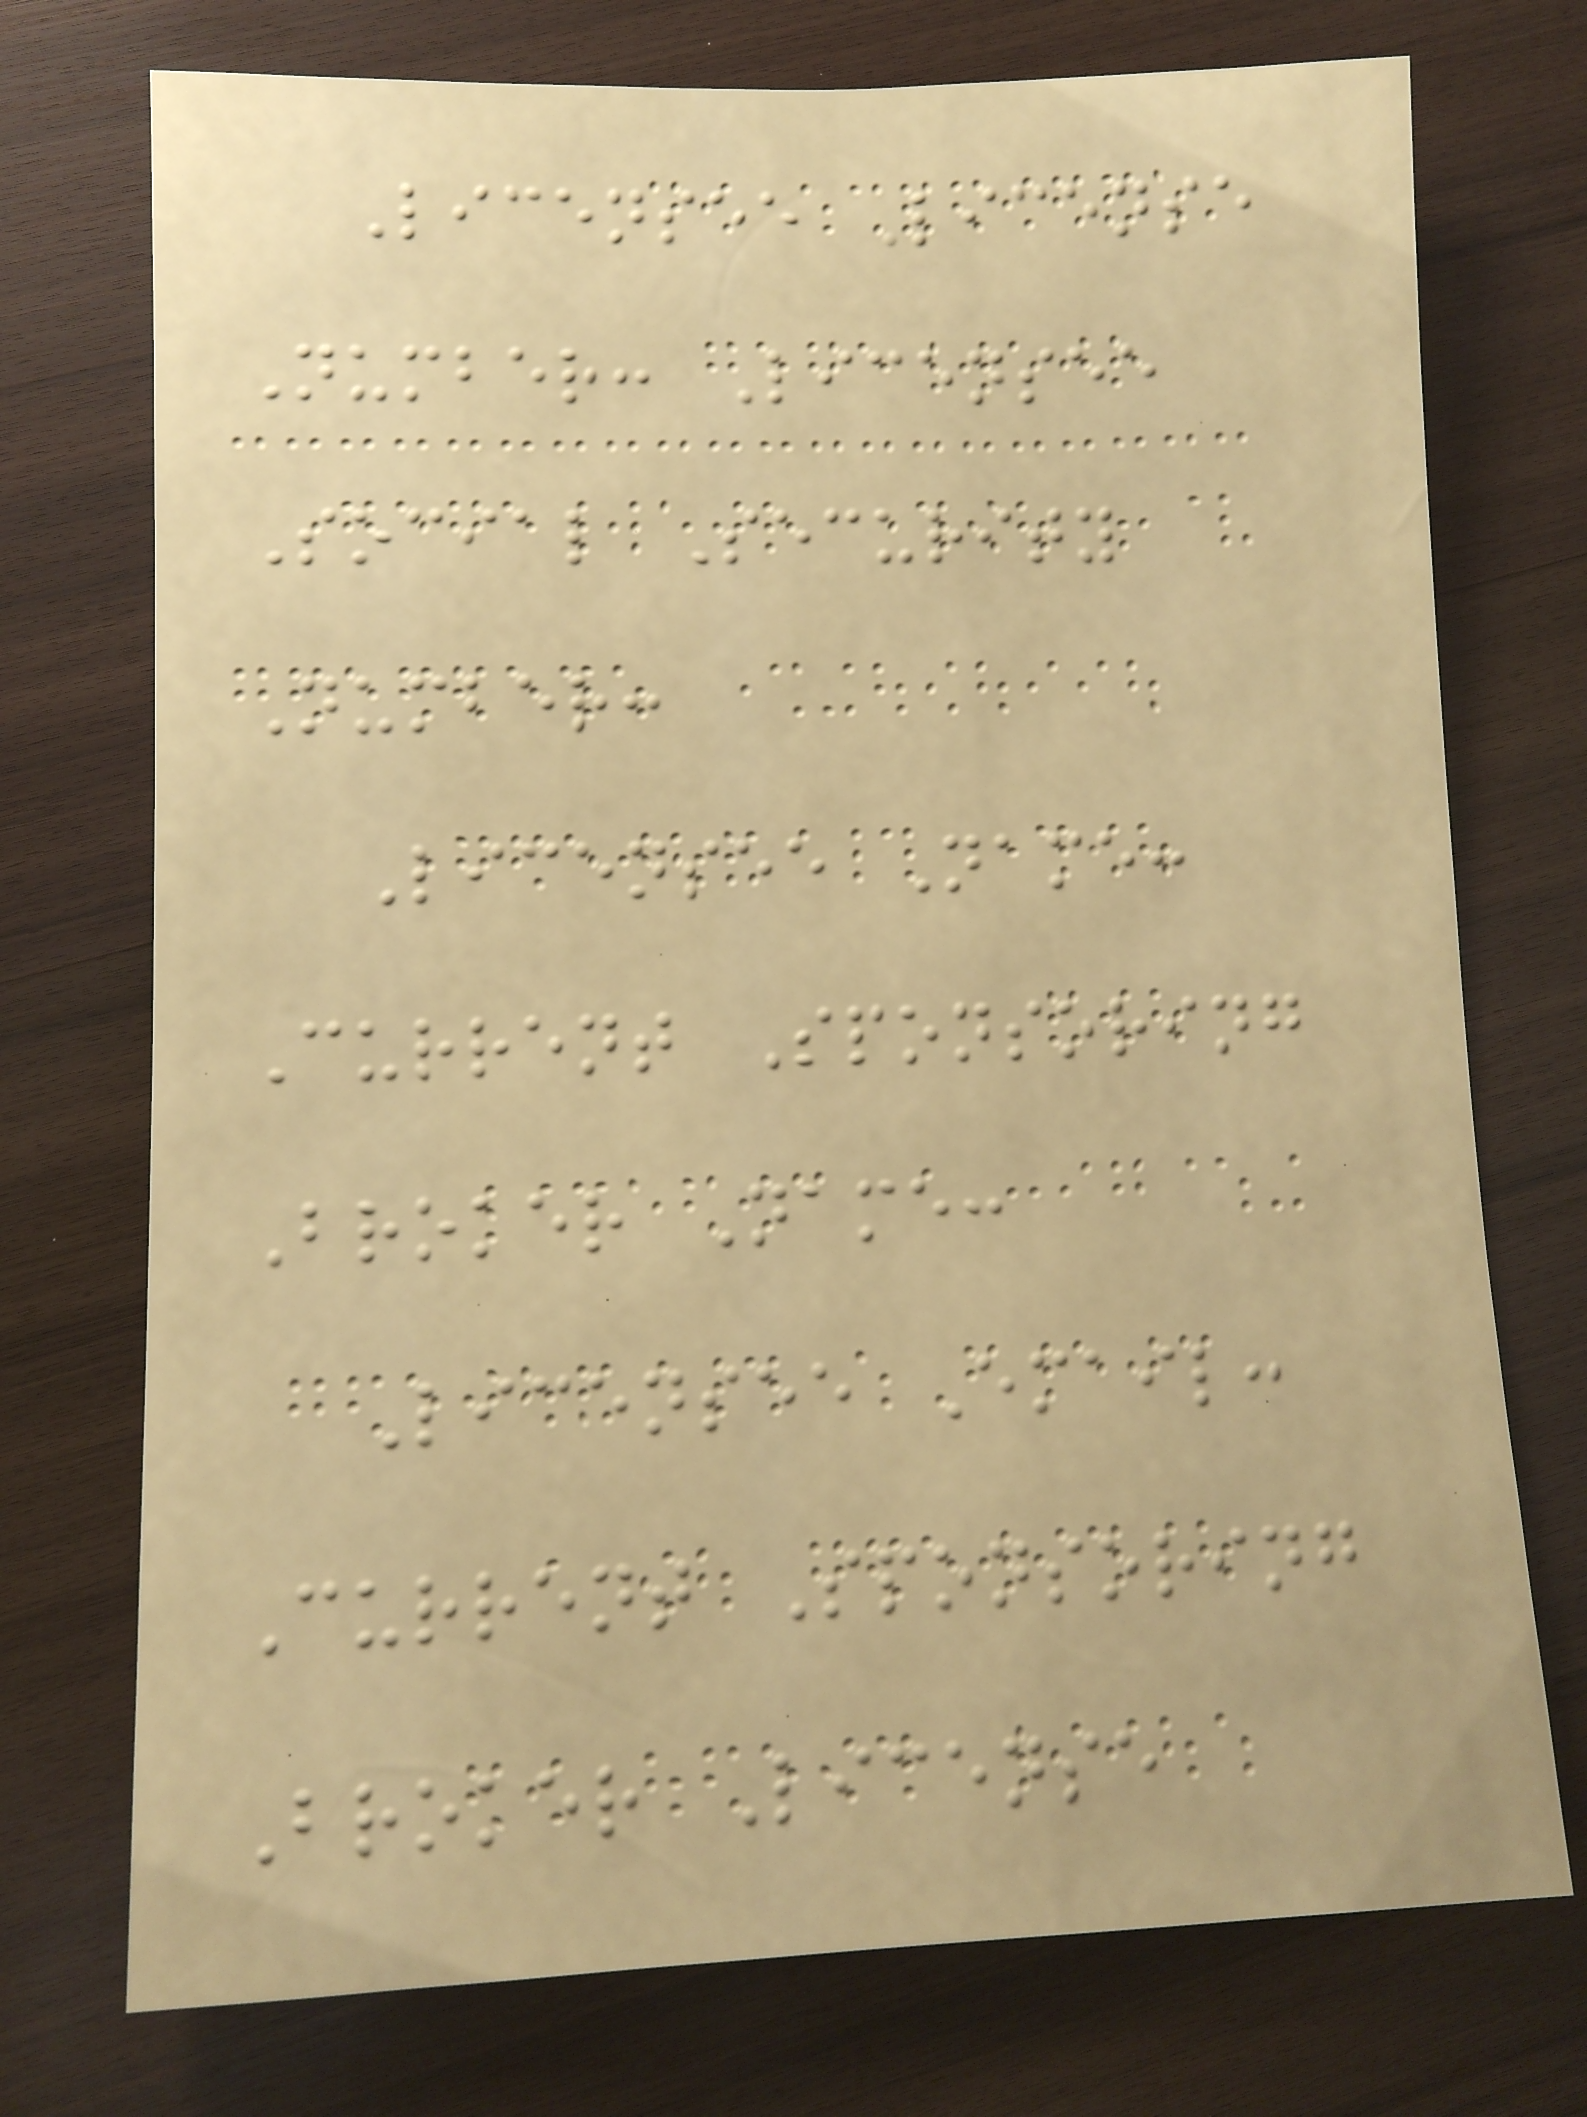Licensee License
Number: Licensee
Social Security
Number:
Licensee Name:
Current Sponsoring
Broker Name:
Licensee Email:
Current Sponsoring
Broker License
